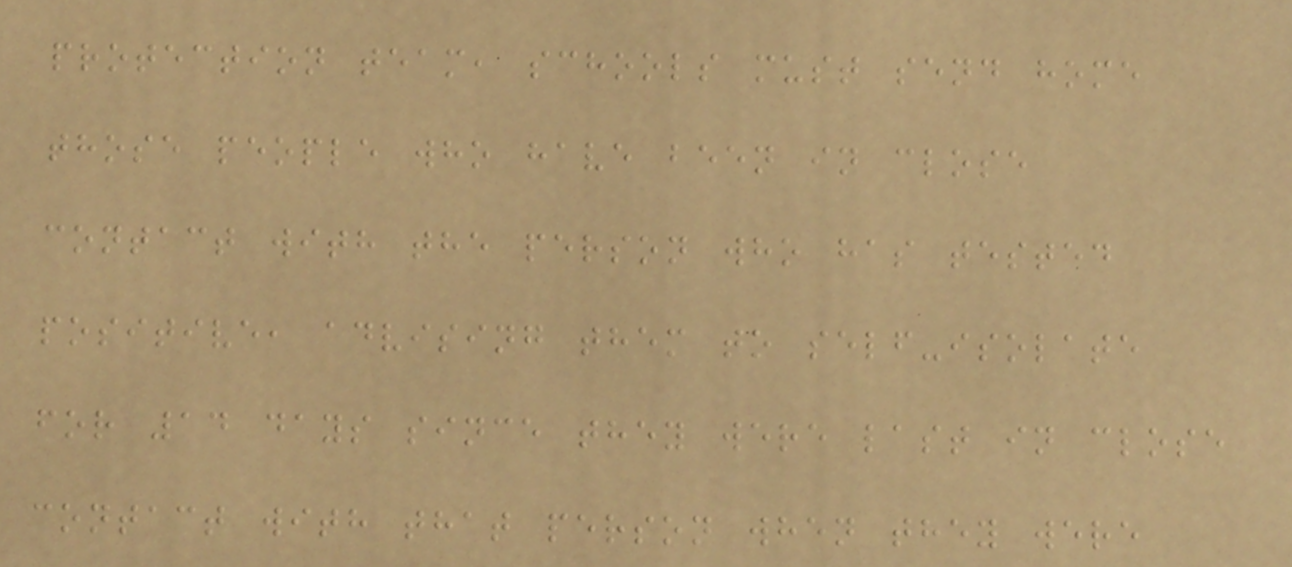protection team, schools must send home
those people who have been in close
contact with the person who has tested
positive, advising them to self-isolate
for 14 days since they were last in close
contact with that person when they were
